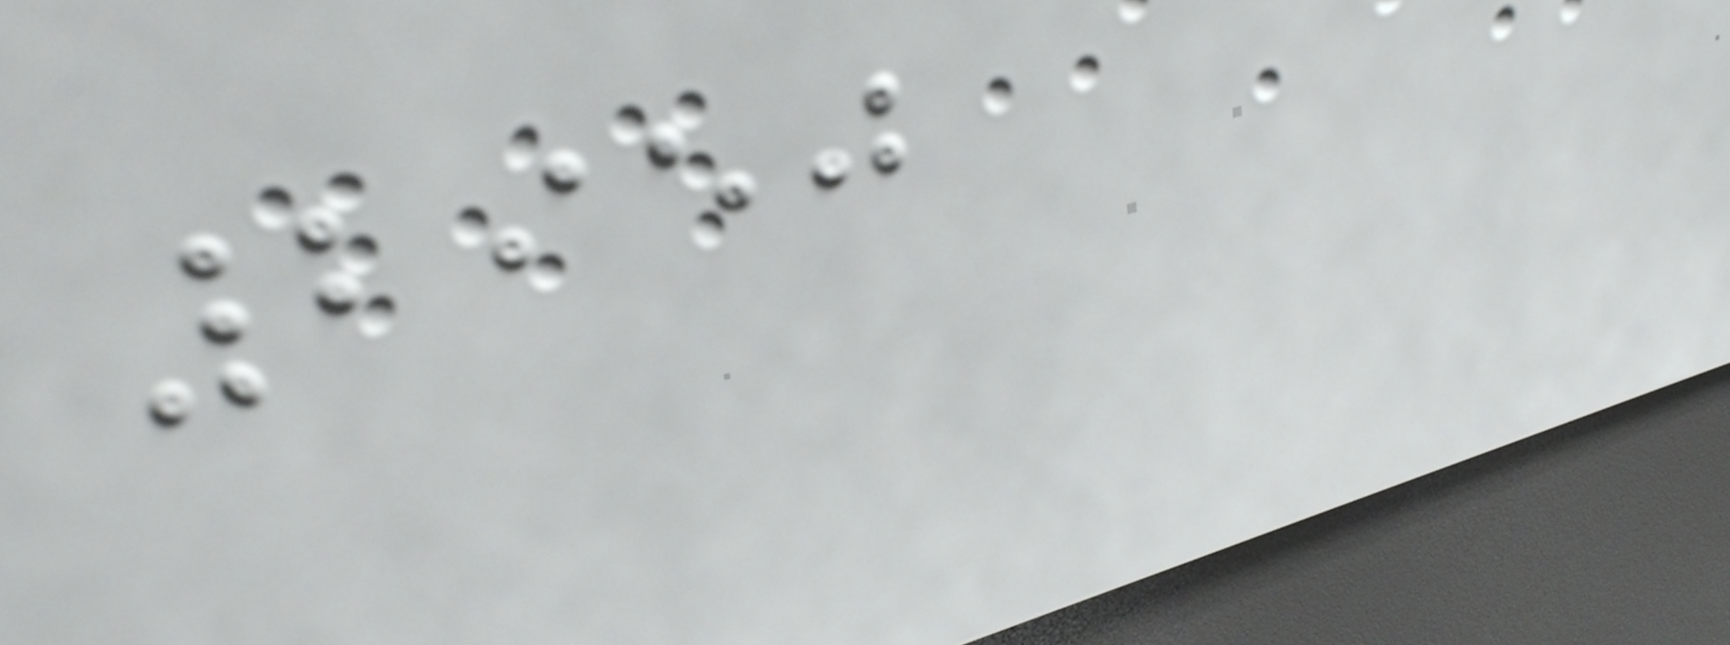2950
